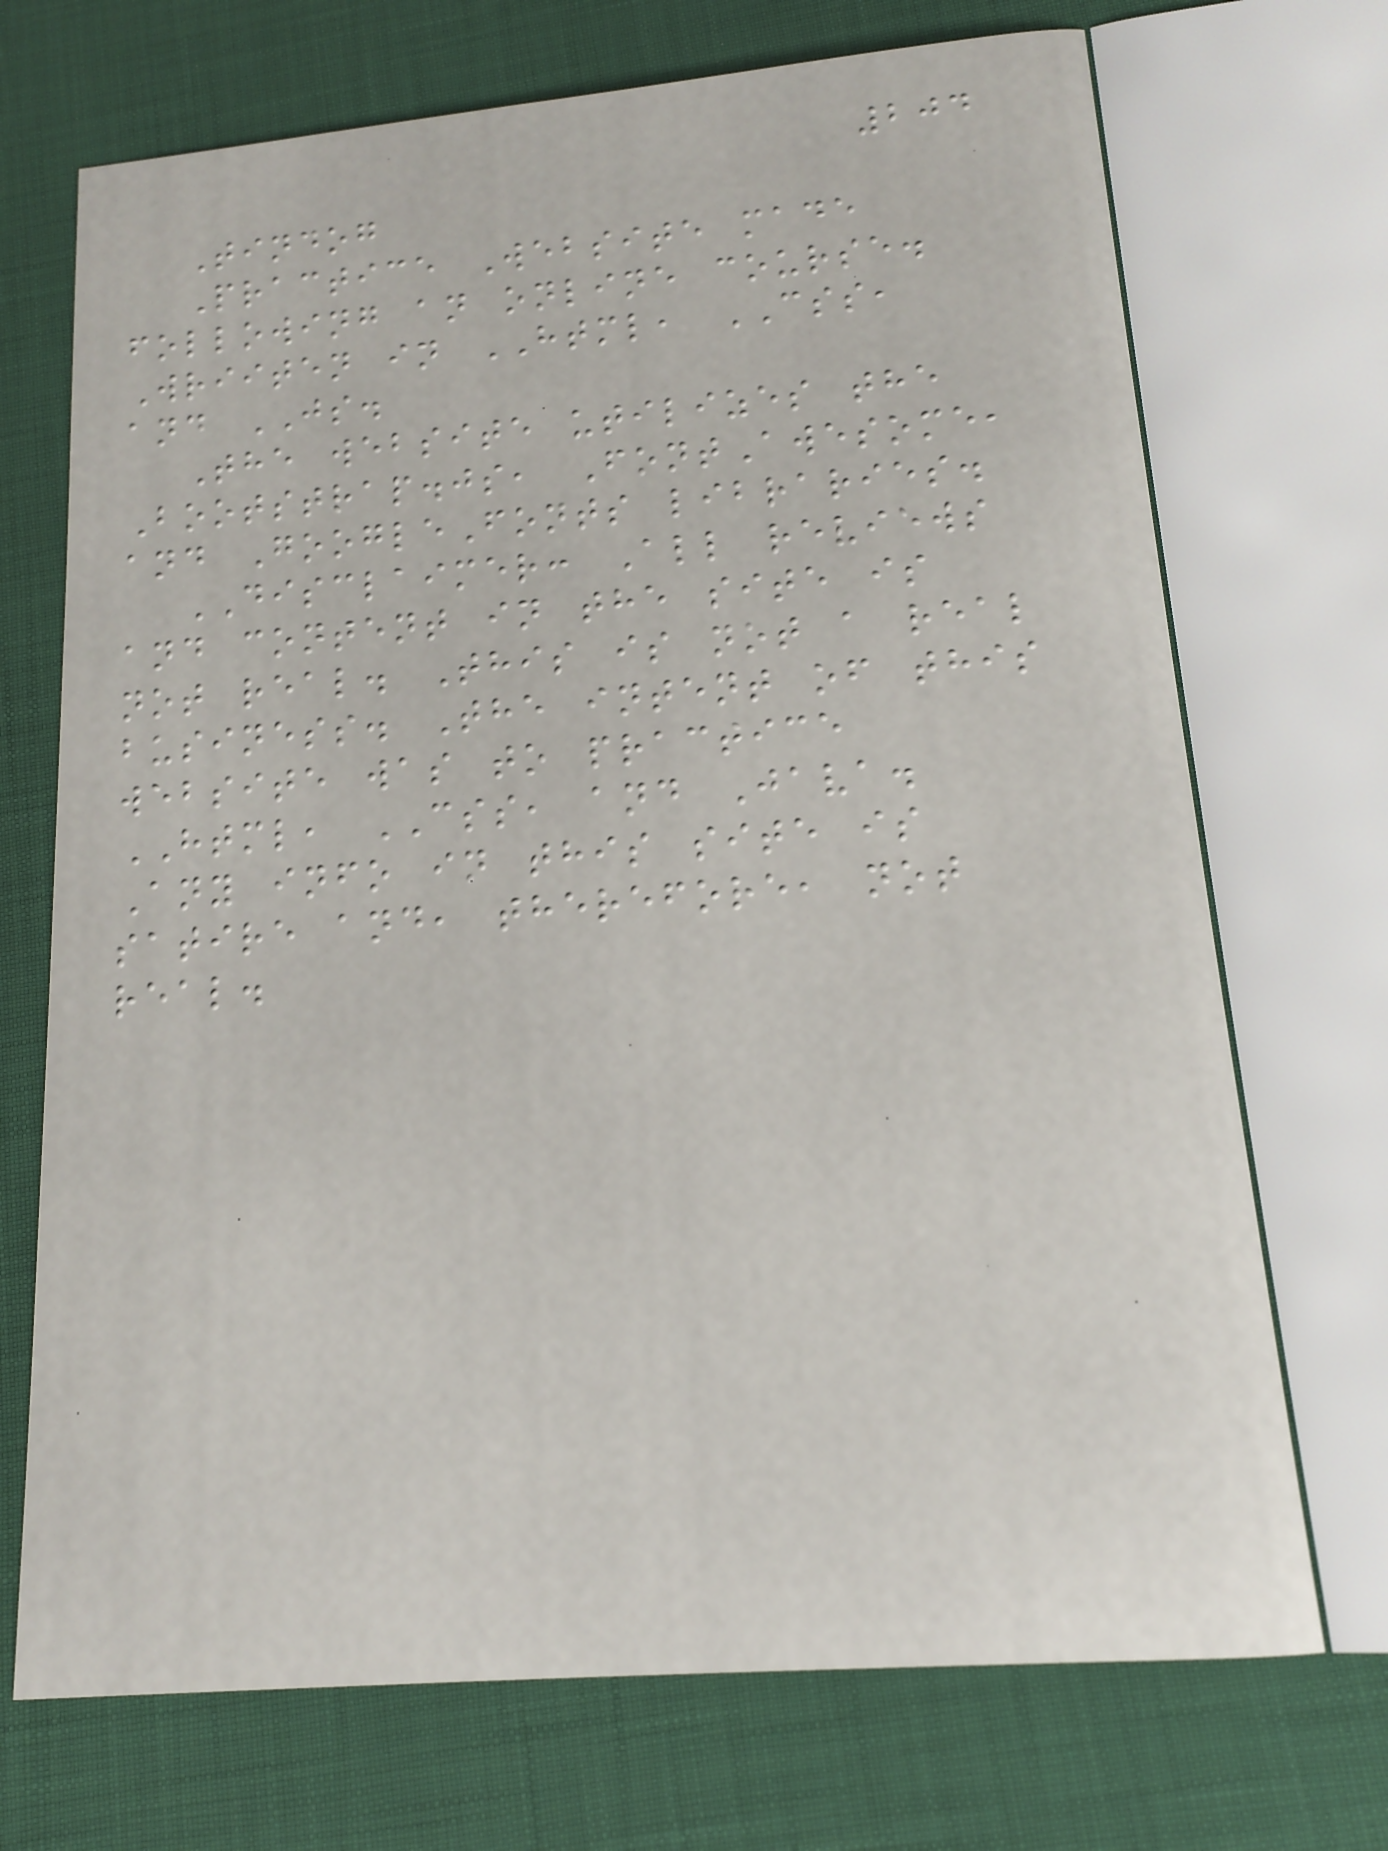204
Tindog
Practice Website made
following an online course.
Wriiten in HTML, CSS,
and JS.
The website utilizes the
Bootstrap.js, FontAwesome,
and GoogleFonts libraries.
DISCLAIMER: All reviews
and content in the site is
not real. This is not a real
business. The intent of this
website was to practice
HTML, CSS, and Java.
Any info in this site is
satire and, therefore, not
real.
